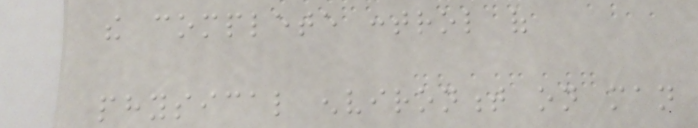the complete control of
physical environment on man
